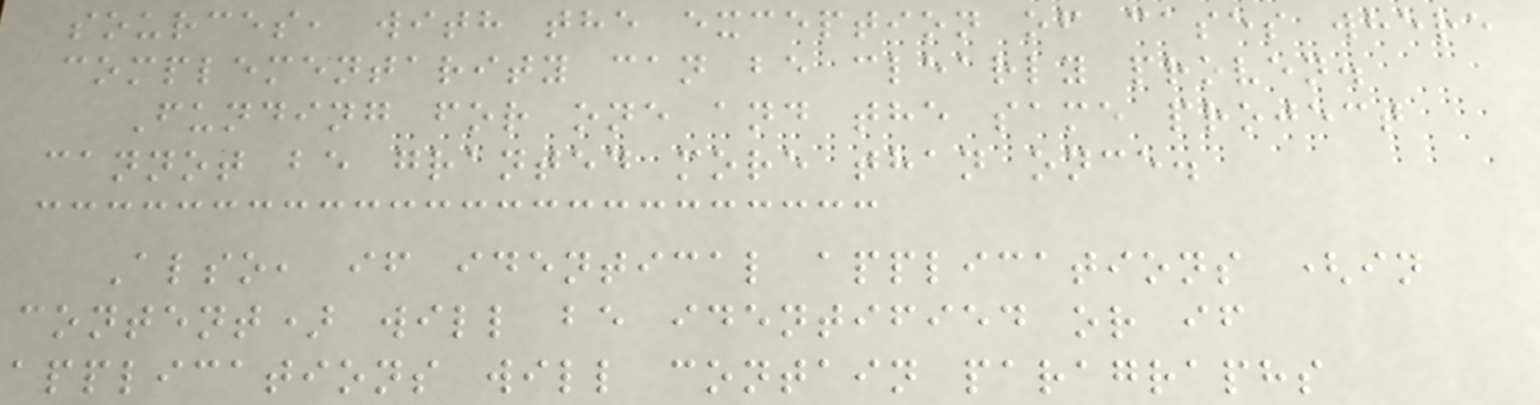sources, with the exception of cases where
complementarity can be clearly proven.
Funding for one and the same project
cannot be granted more than once.
Also, if identical applications (in
content) will be identified or if
applications will contain paragraphs
